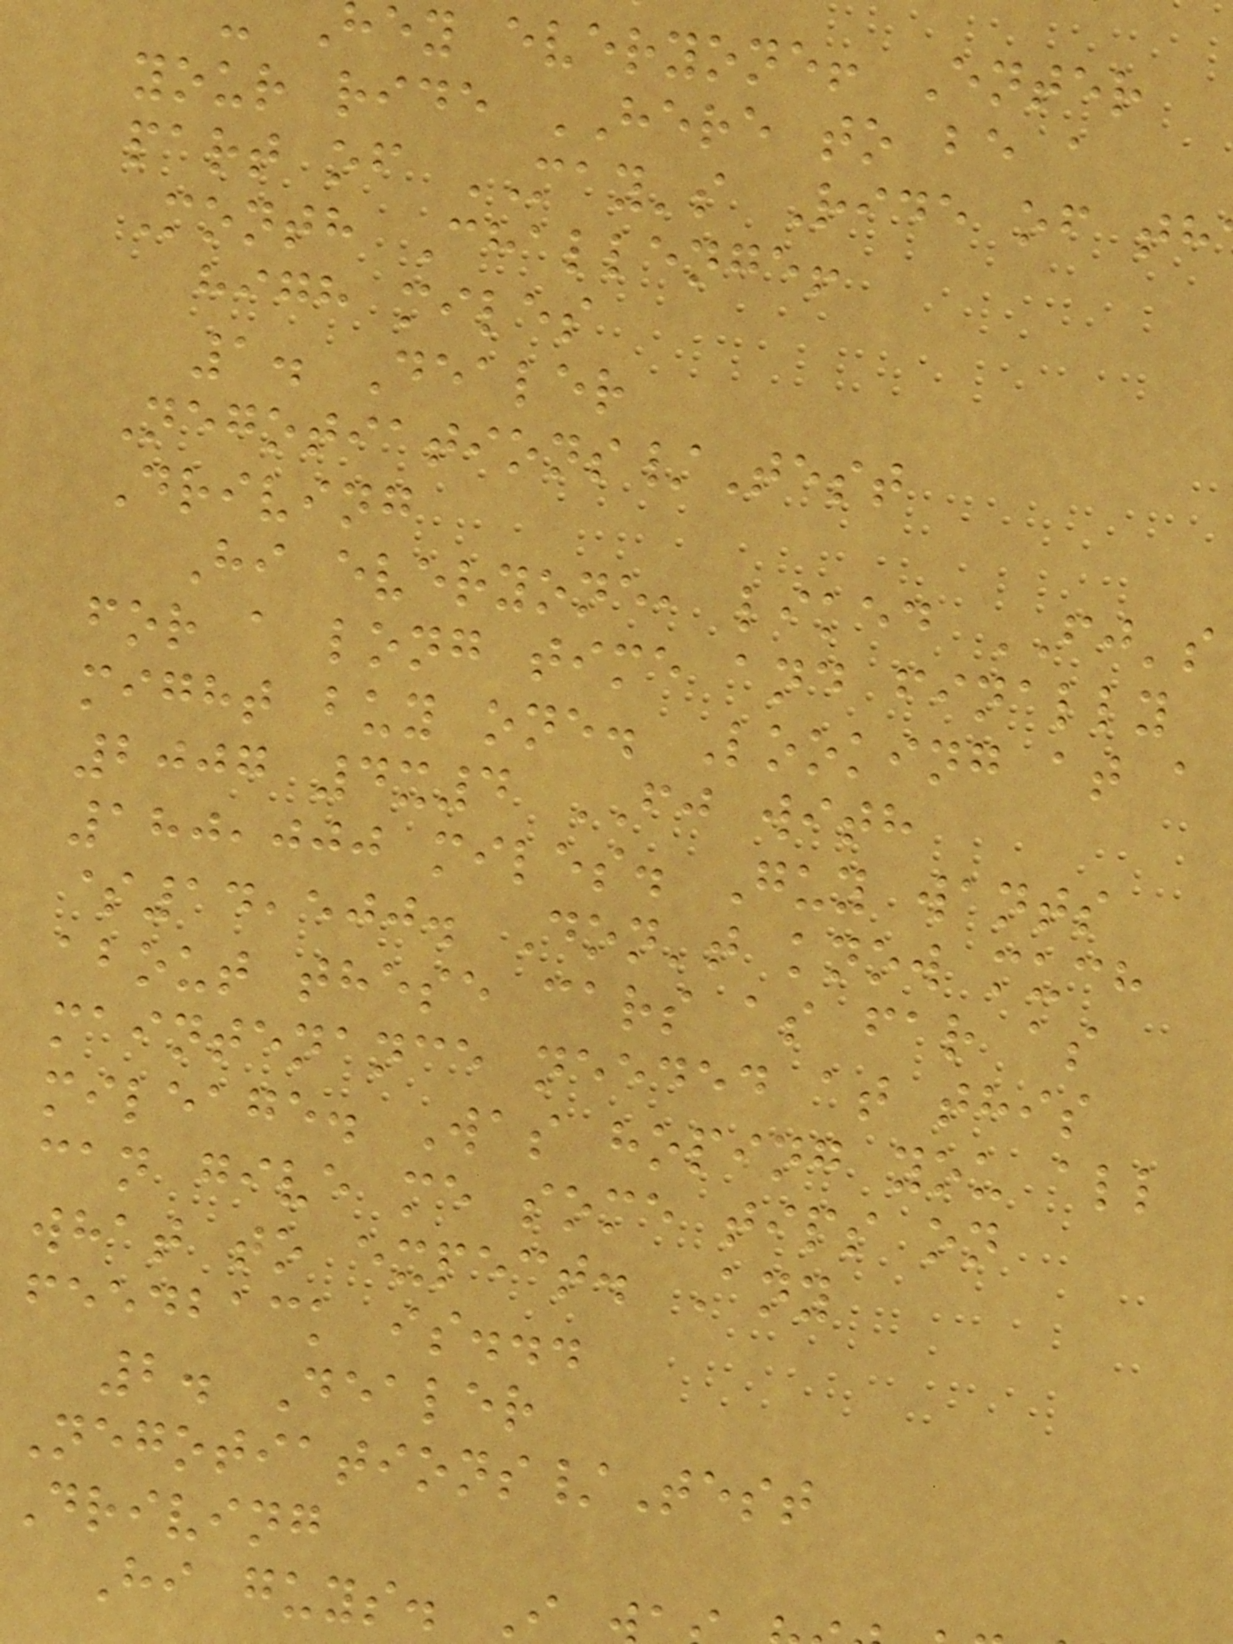hey everyone! Enter
your ride HERE to be a
part of MAY's Ride of th
Month Challenge!
high miles
1. Dealer
Negotiations/Test
Driving
Hi everyone, liked FJ's
for a long time and finally
might buy one. Looking at a
2007 4x4 FJ with
180,000 miles. Guy wants
$14,500. Don't know much
about these cars as far as
maintenance needed at this
mileage. Was hoping you all
can give me some tips on
what to expect. Any
feedback is...
2. Dealer
Negotiations/Test
Driving
Hi guys. I
